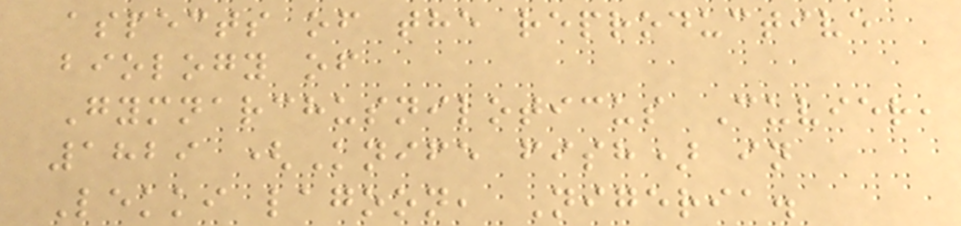aspects of the reproductive
biology of
Gymnarchusniloticus Cuvier,
1829 (Knife fish) in
Lekki lagoon, Nigeria.
